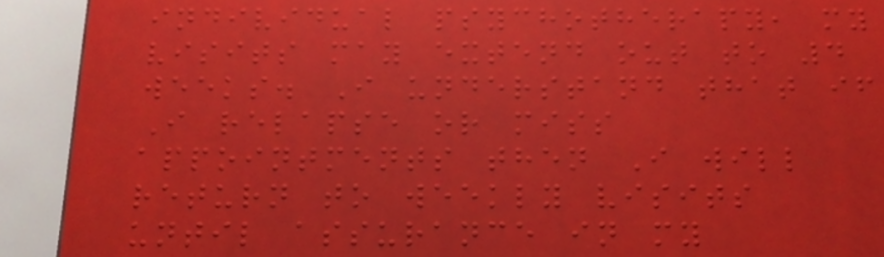individual psychotherapy, my
visits may extend out to 4
weeks. I understand that if
I relapse or miss
appointments then I will
return to weekly visits
until assurance in my
